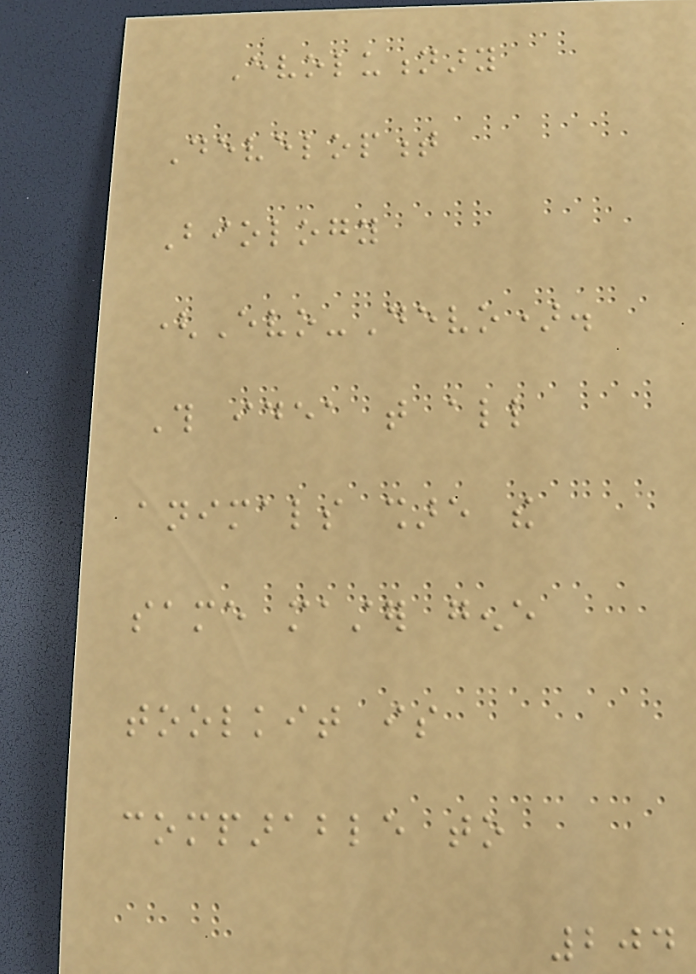Evolutionary
Development
Biology
(Evo-Devo).
This idea that all
animals share the
same master gene
toolkit is
comparable to
204
